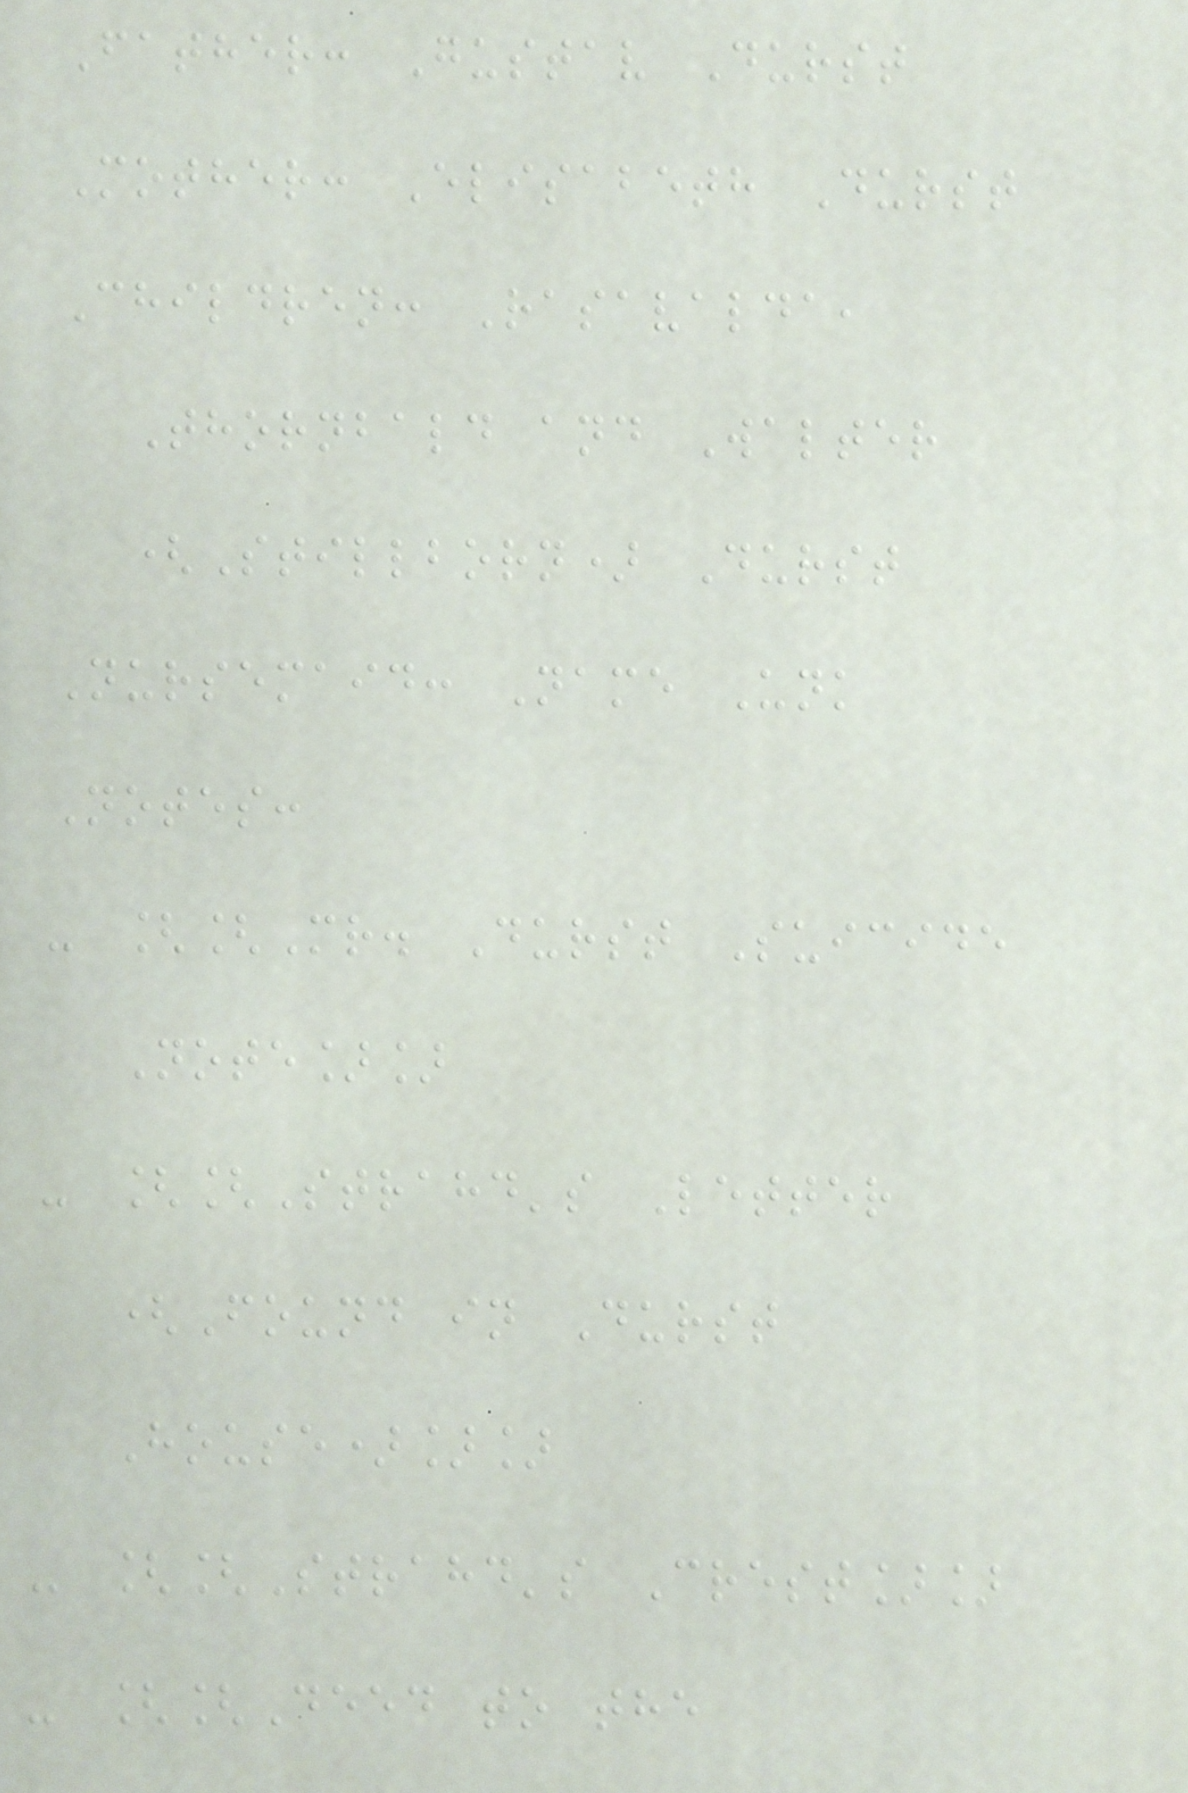Father: Gustav Durst
Mother: Elisabeth Durst
Children: Rasavalda,
Thornbald and Walter
(Stillborn) Durst
Nursemaid: Name Unk
Notes:
- [[Mr. Durst Suicide
Note]]
- [[Strahd's Letter
(Found in Durst
House)]]
- [[Strahd's Crest]]
- [[Deed to the
